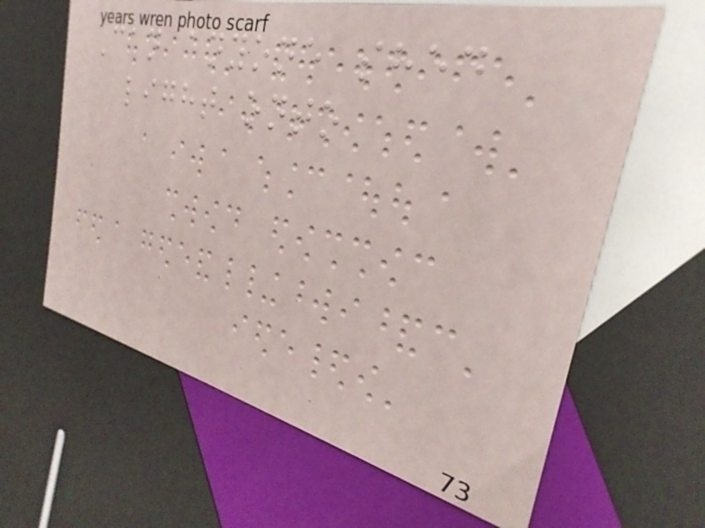Can anyone shed
light onto
